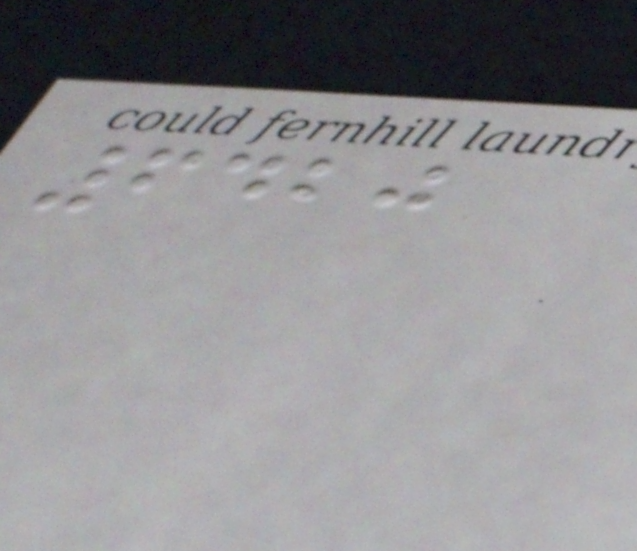6420
